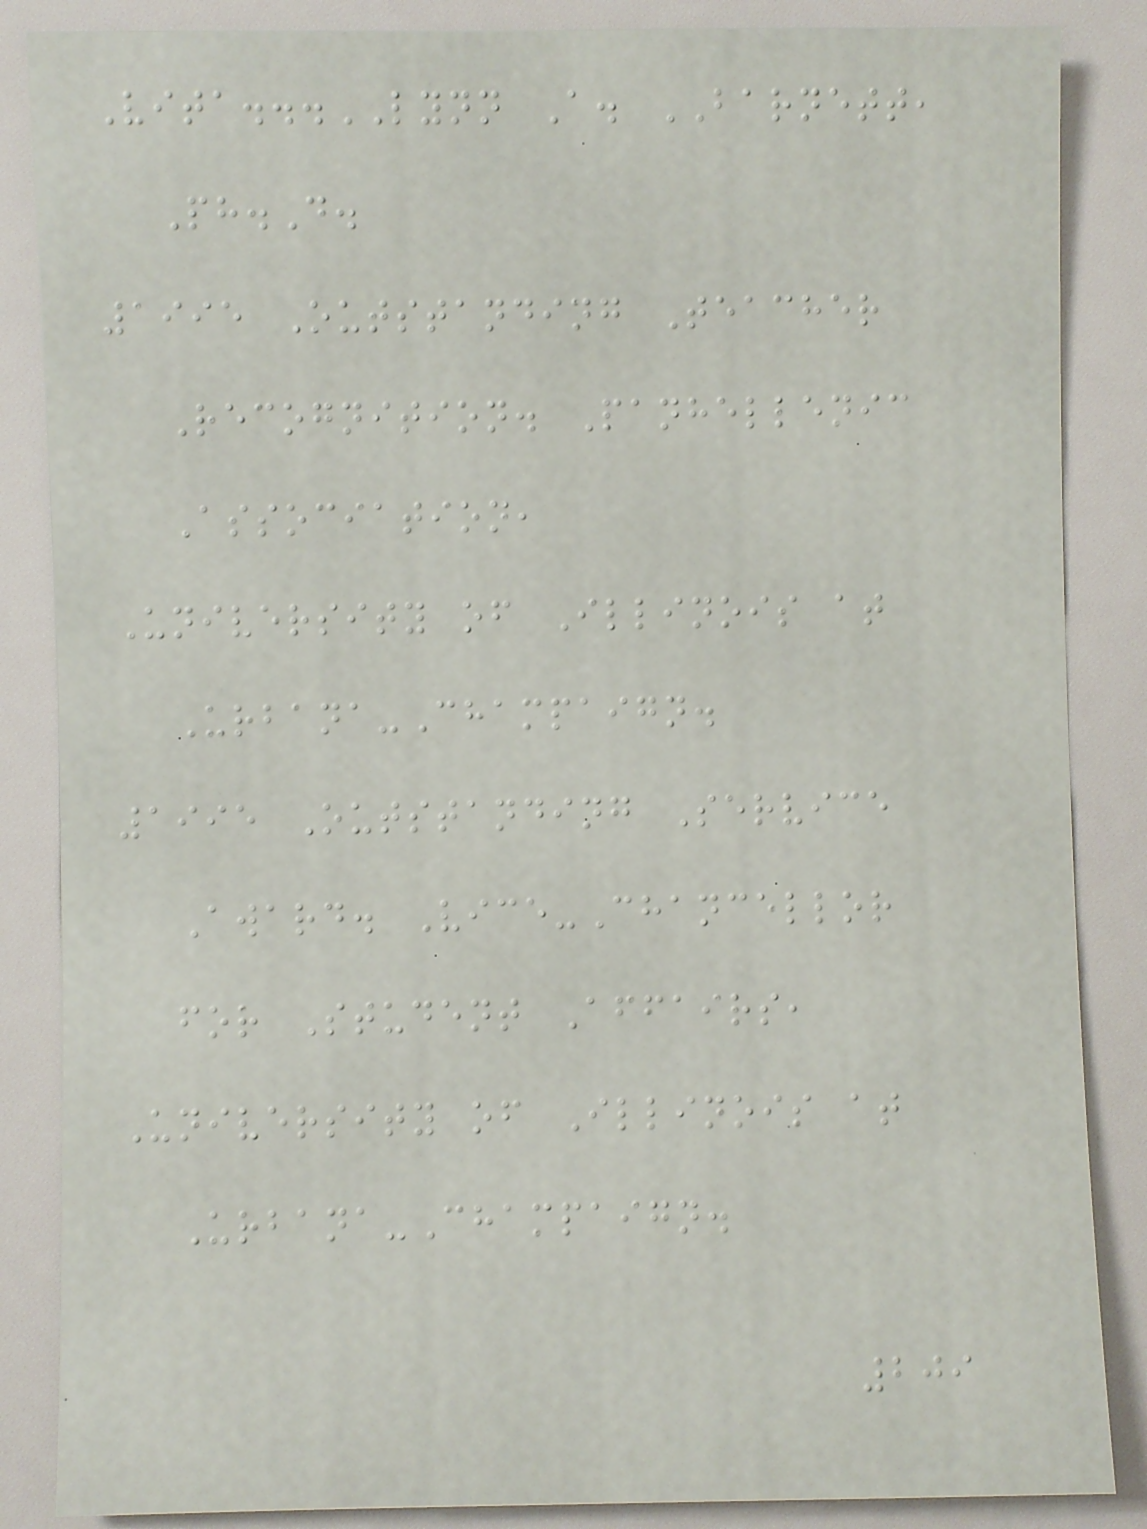Vita...LYNN A. BARNETT,
Ph.D.
1995 Outstanding Teacher
Recognition. Panhellenic
Association,
University of Illinois at
Urbana-Champaign.
1995 Outstanding Service
Award. Vice-Chancellor
for Student Affairs,
University of Illinois at
Urbana-Champaign.
209
